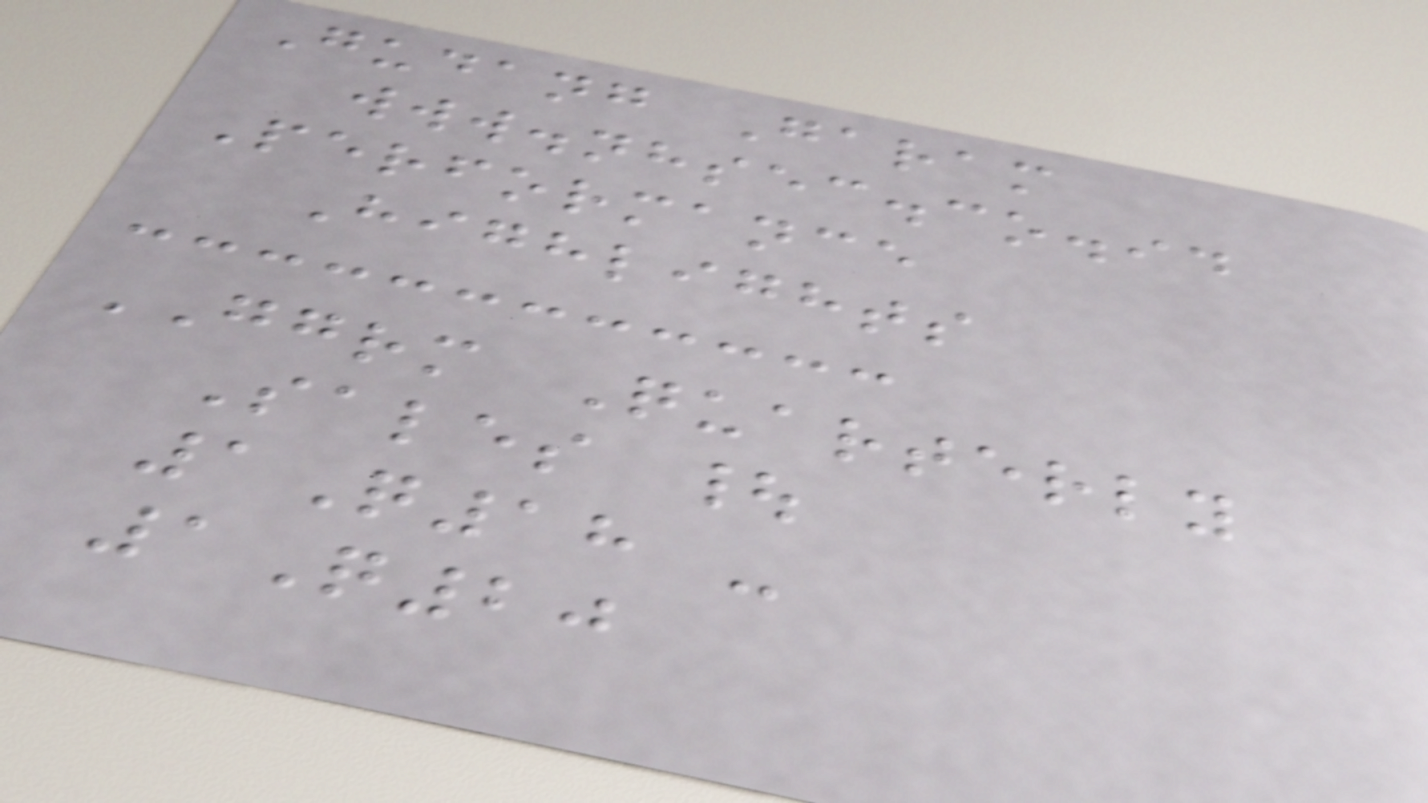Gudang Garam
www.nhsec.co.id
Performance
Highlights
GGRM Quarterly
Sales |
1Q18 -
1Q20
